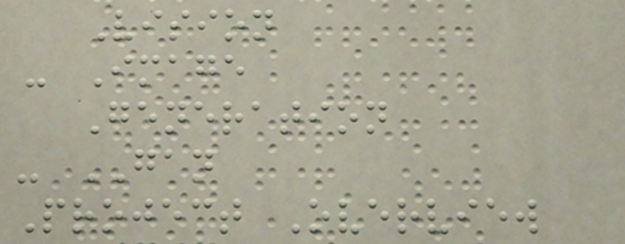Vision
- Image
Generation
- GAN
Project Overview
